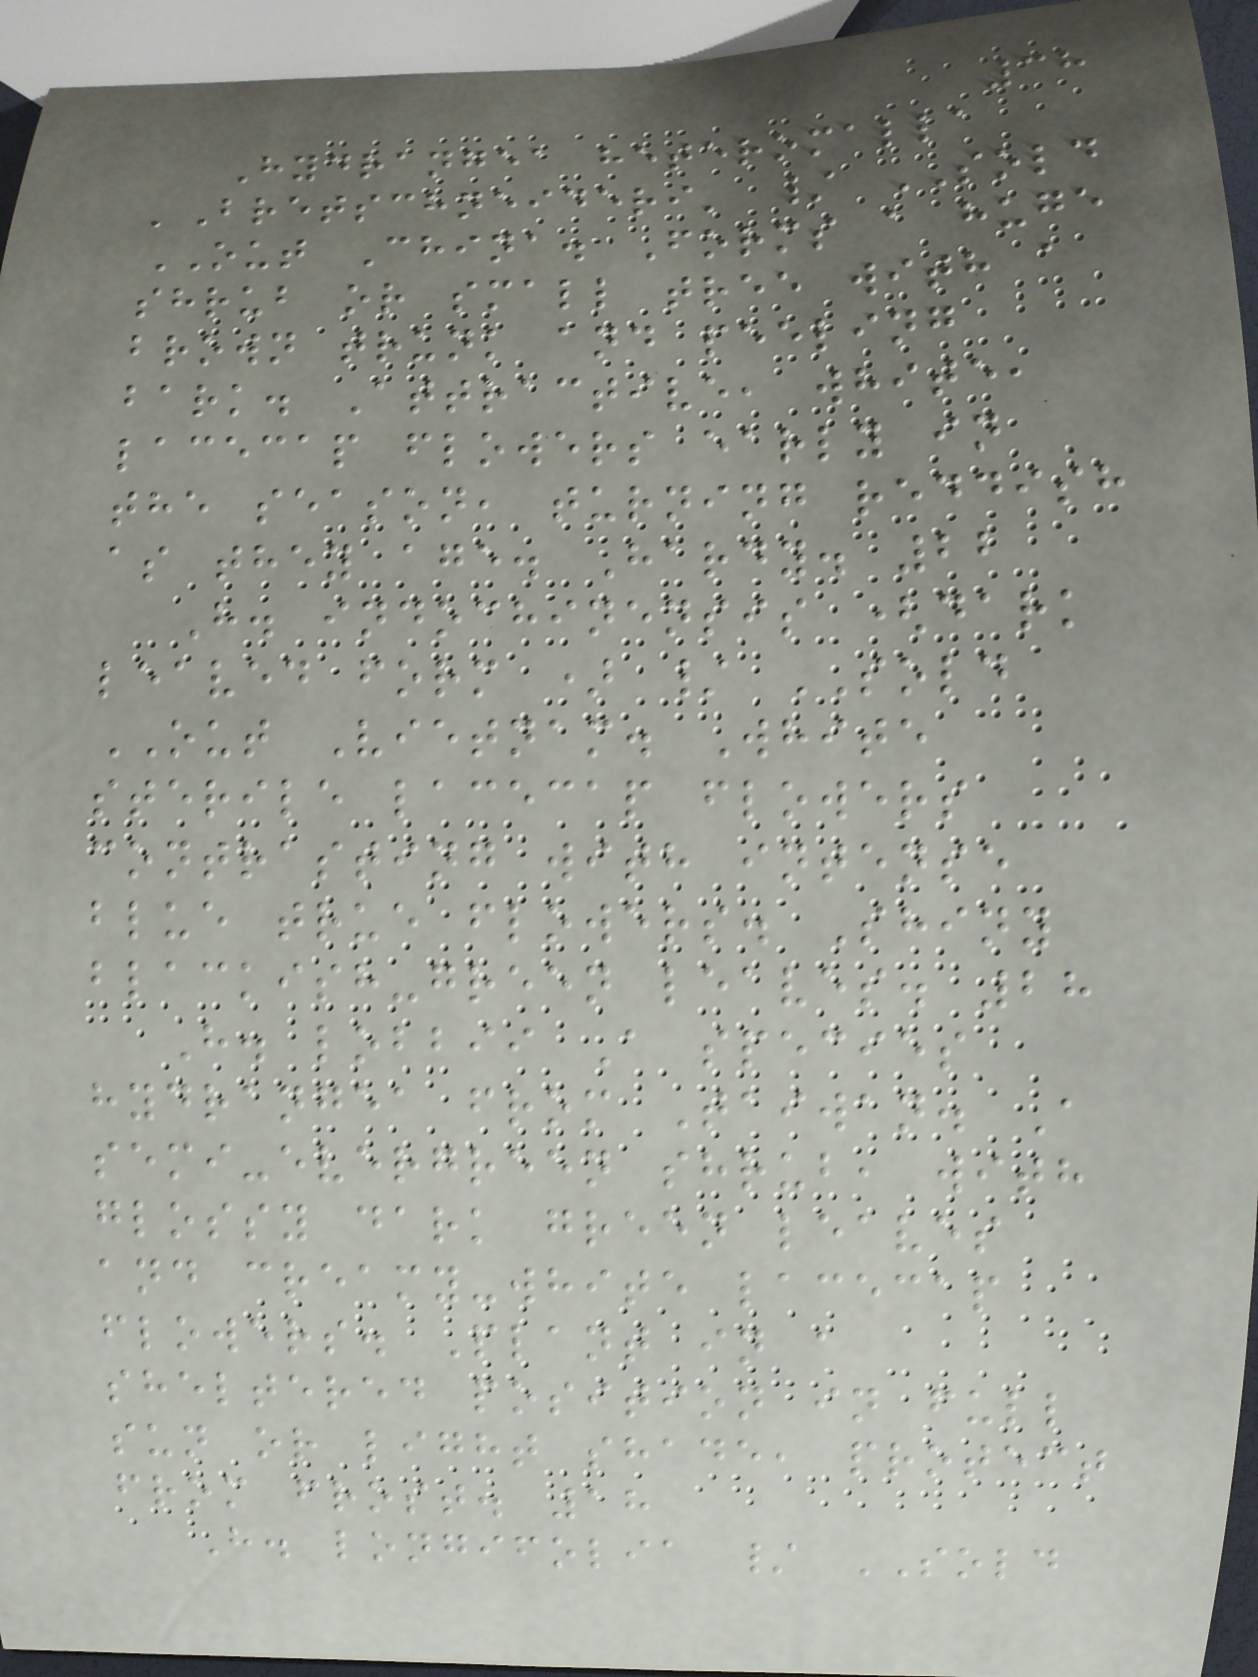38
Hydrangea heteromalla
'Bretschneideri' / SOLD
OUT China. Forms a huge
shrub or small tree with a
brown trunk and peeling
bark. Attractive, white,
lacecap flowers early in
the season, turning reddish
as they age. Hardy. 22
H. indochinensis (dark
leaved form ) / SOLD
OUT Vietnam. White
sterile lacecap flowers
contrasting with intense
blue true flowers. Shiny
blackish-green leaves. 28
H. lobbii A species
hydrangea from Taiwan. A
semi-evergreen shrub, with
glossy dark green leaves
and creamy-white lacecap
flowers. Plant in a
sheltered position in full
sun or light shade, protect
from frost. 18
H. longifolia / SOLD
